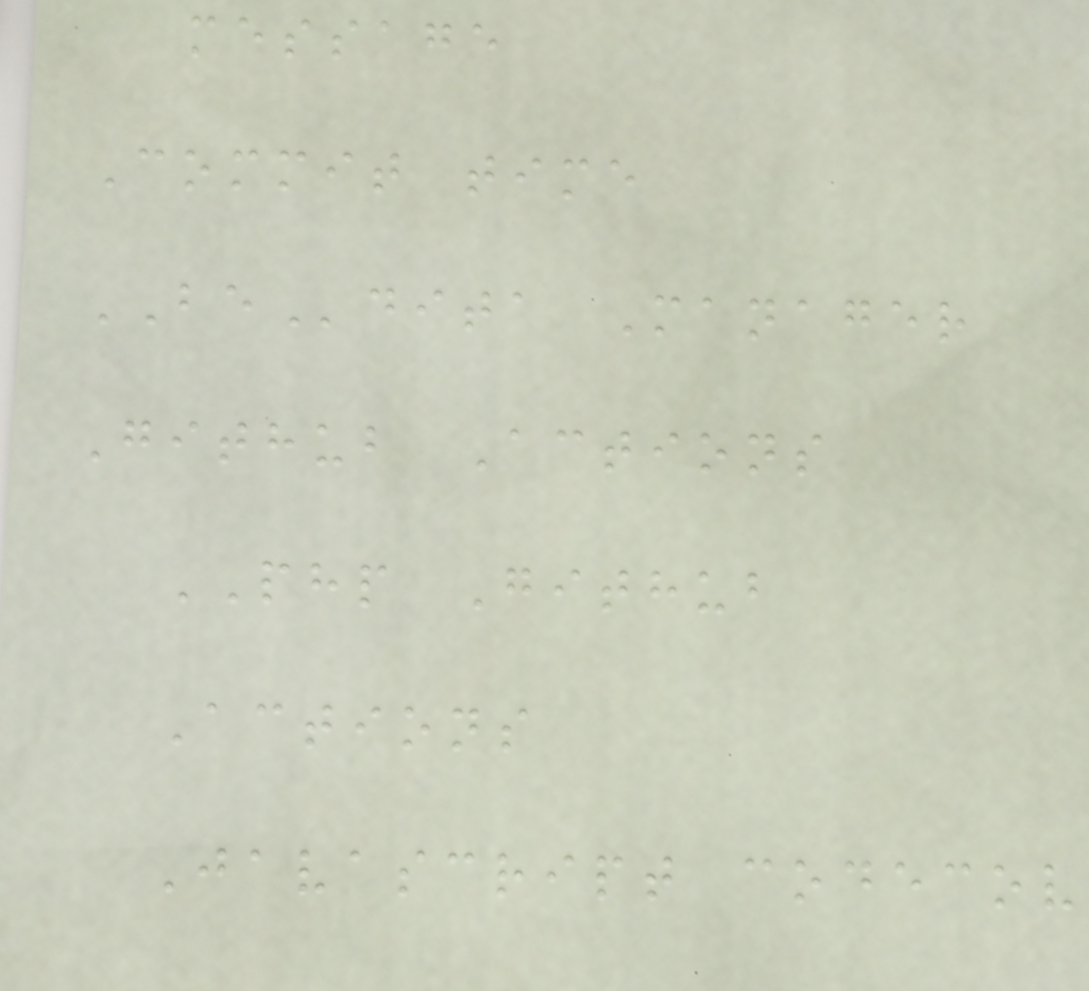message
Commit time
BEdita Manager
Github Actions
PHP Github
Actions
Javascript codecov
